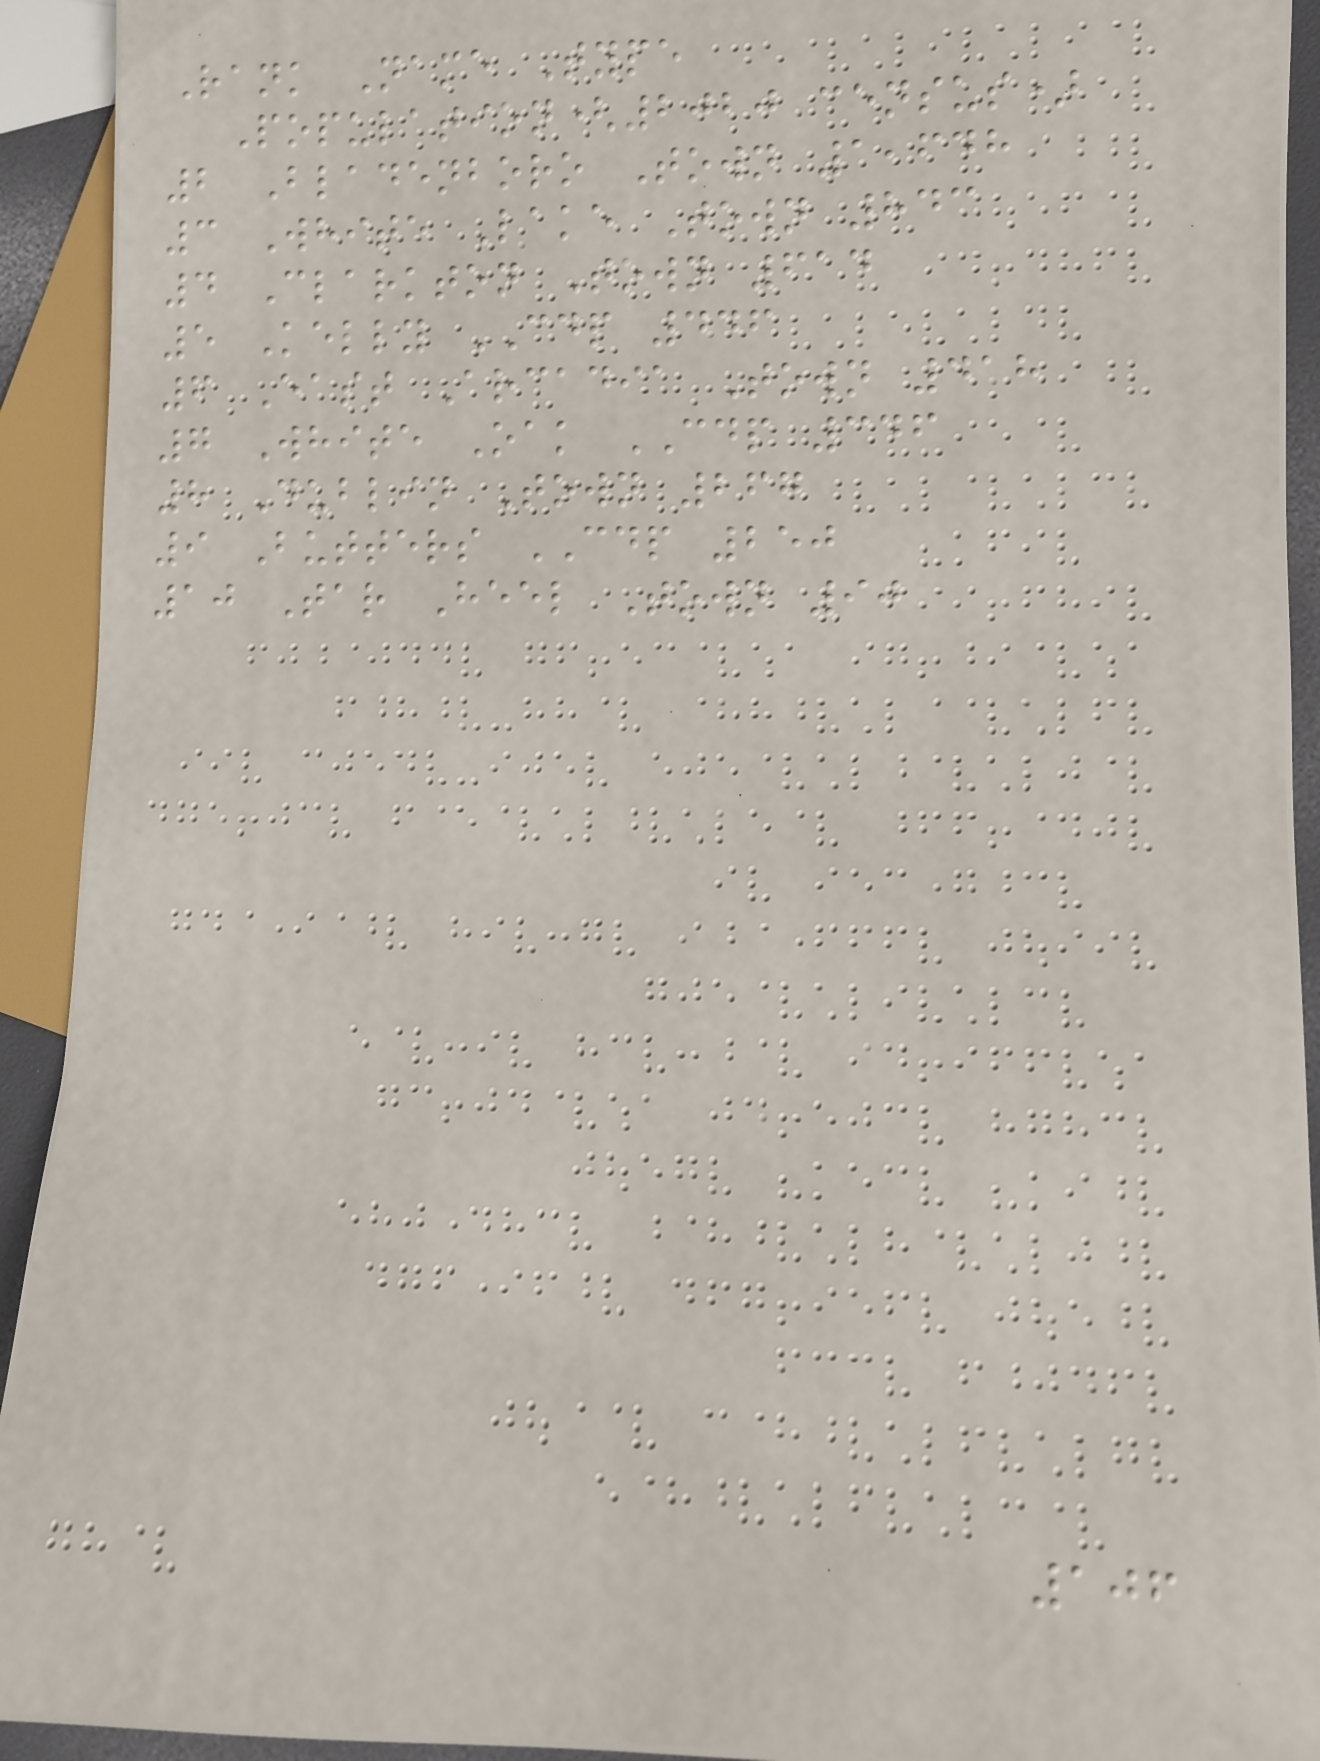Rank Name Type
Population(2020 census)
2 Bladenboro Town 1,648
3 White Lake Town 843
4 Clarkton Town 614
5 Kelly CDP 446
6 East Arcadia Town 418
7 White Oak CDP 346
8 Dublin Town 267
9 Butters CDP 250
10 Tar Heel Town 90
106
